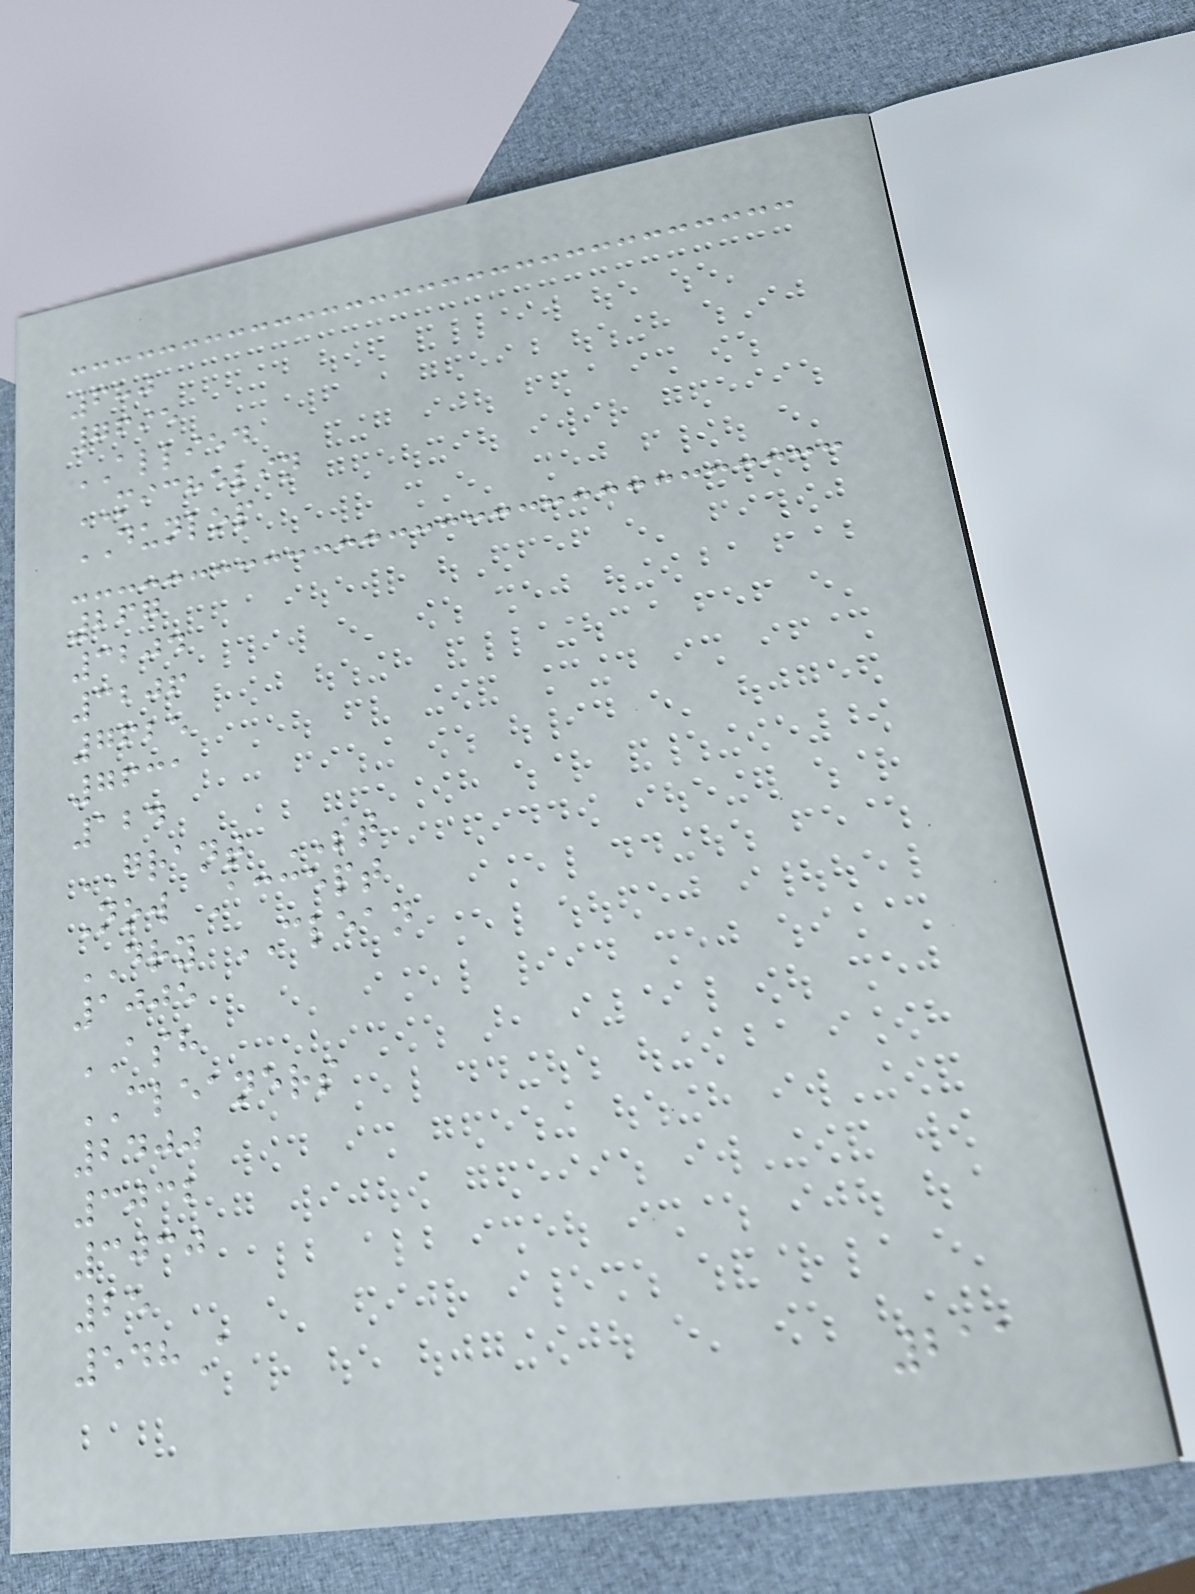680
7695
ALLIED
MICHELIN
DUNLOP
267
3204
3206
7625
7631
124
GRANT ST
Now Accept
DRY CLEAN
1005
ASH
CLEANERS
2400
3032
3030
25
548A
211
